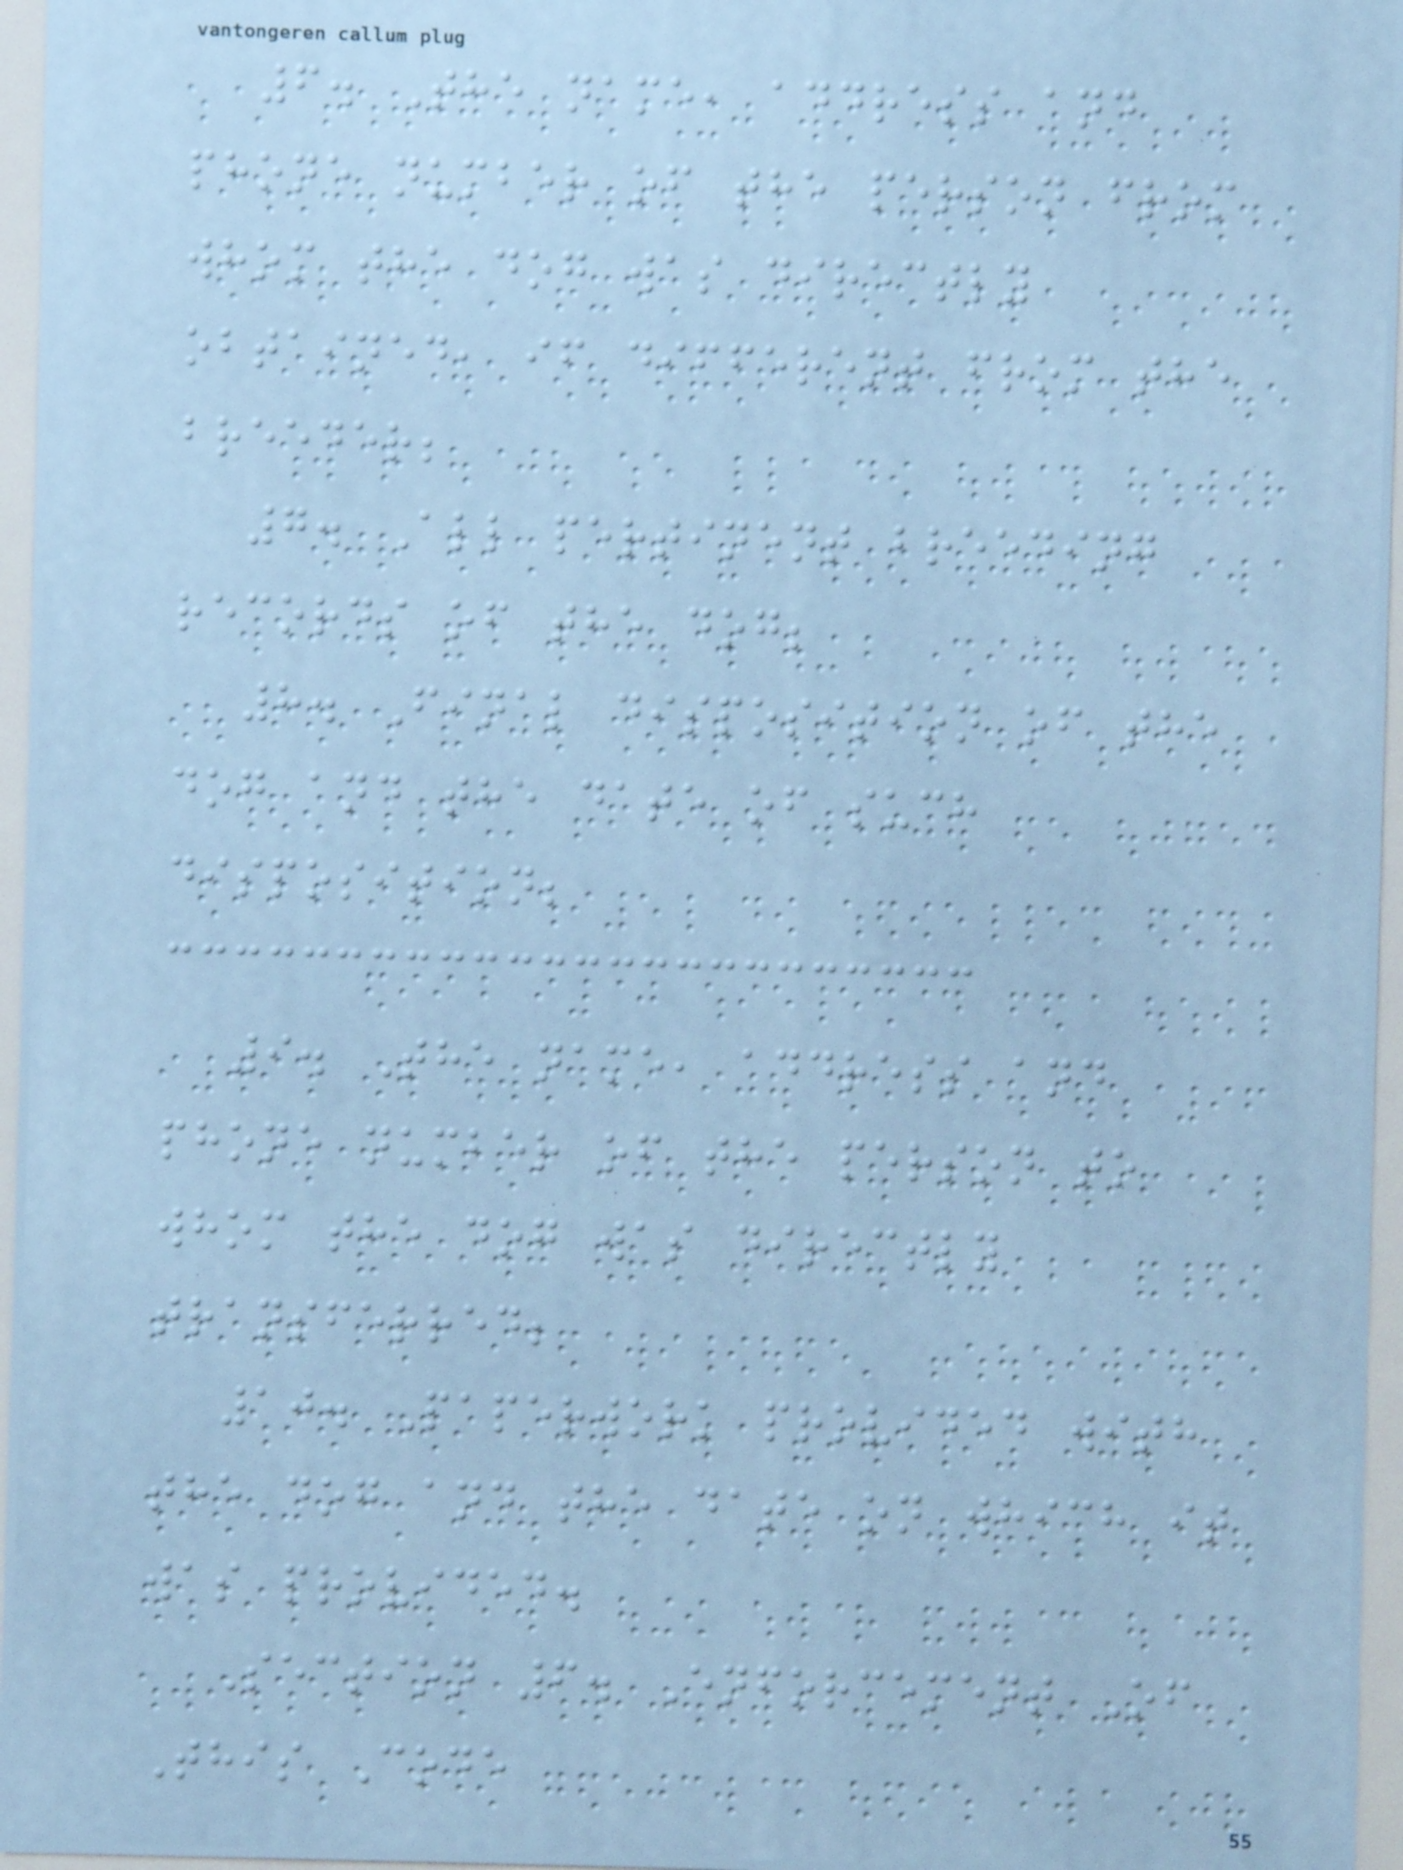6. The name, address and
phone number of the person from
whom the dog was directly
obtained, if different from the
breeder;
7. All pertinent breeding
records of the dog;
8. Final disposition of the
dog and the date of such
disposition;
9. The name, address and
phone number of the person to
whom the dog was directly
transferred;
10. Paperwork provided with
the dog and the date on which it
was provided.
Section 6. Enforcement Of
This Code
